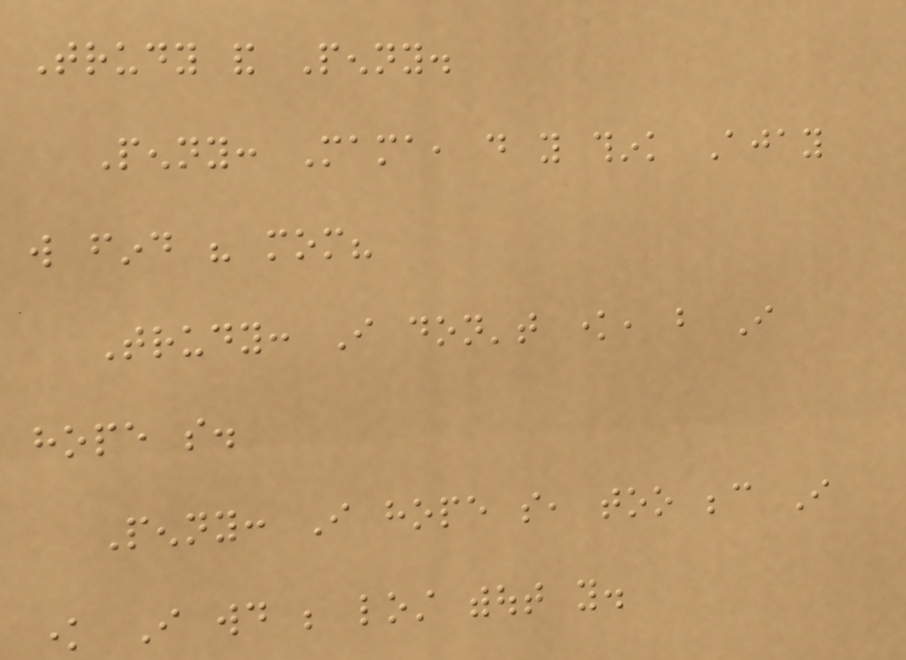Trudy and Penny.
Penny: Mama, do you think Ajay
will find his mom?
Trudy: I don't know, but I
hope so.
Penny: I hope so, too because I
know I would be lost without you.
